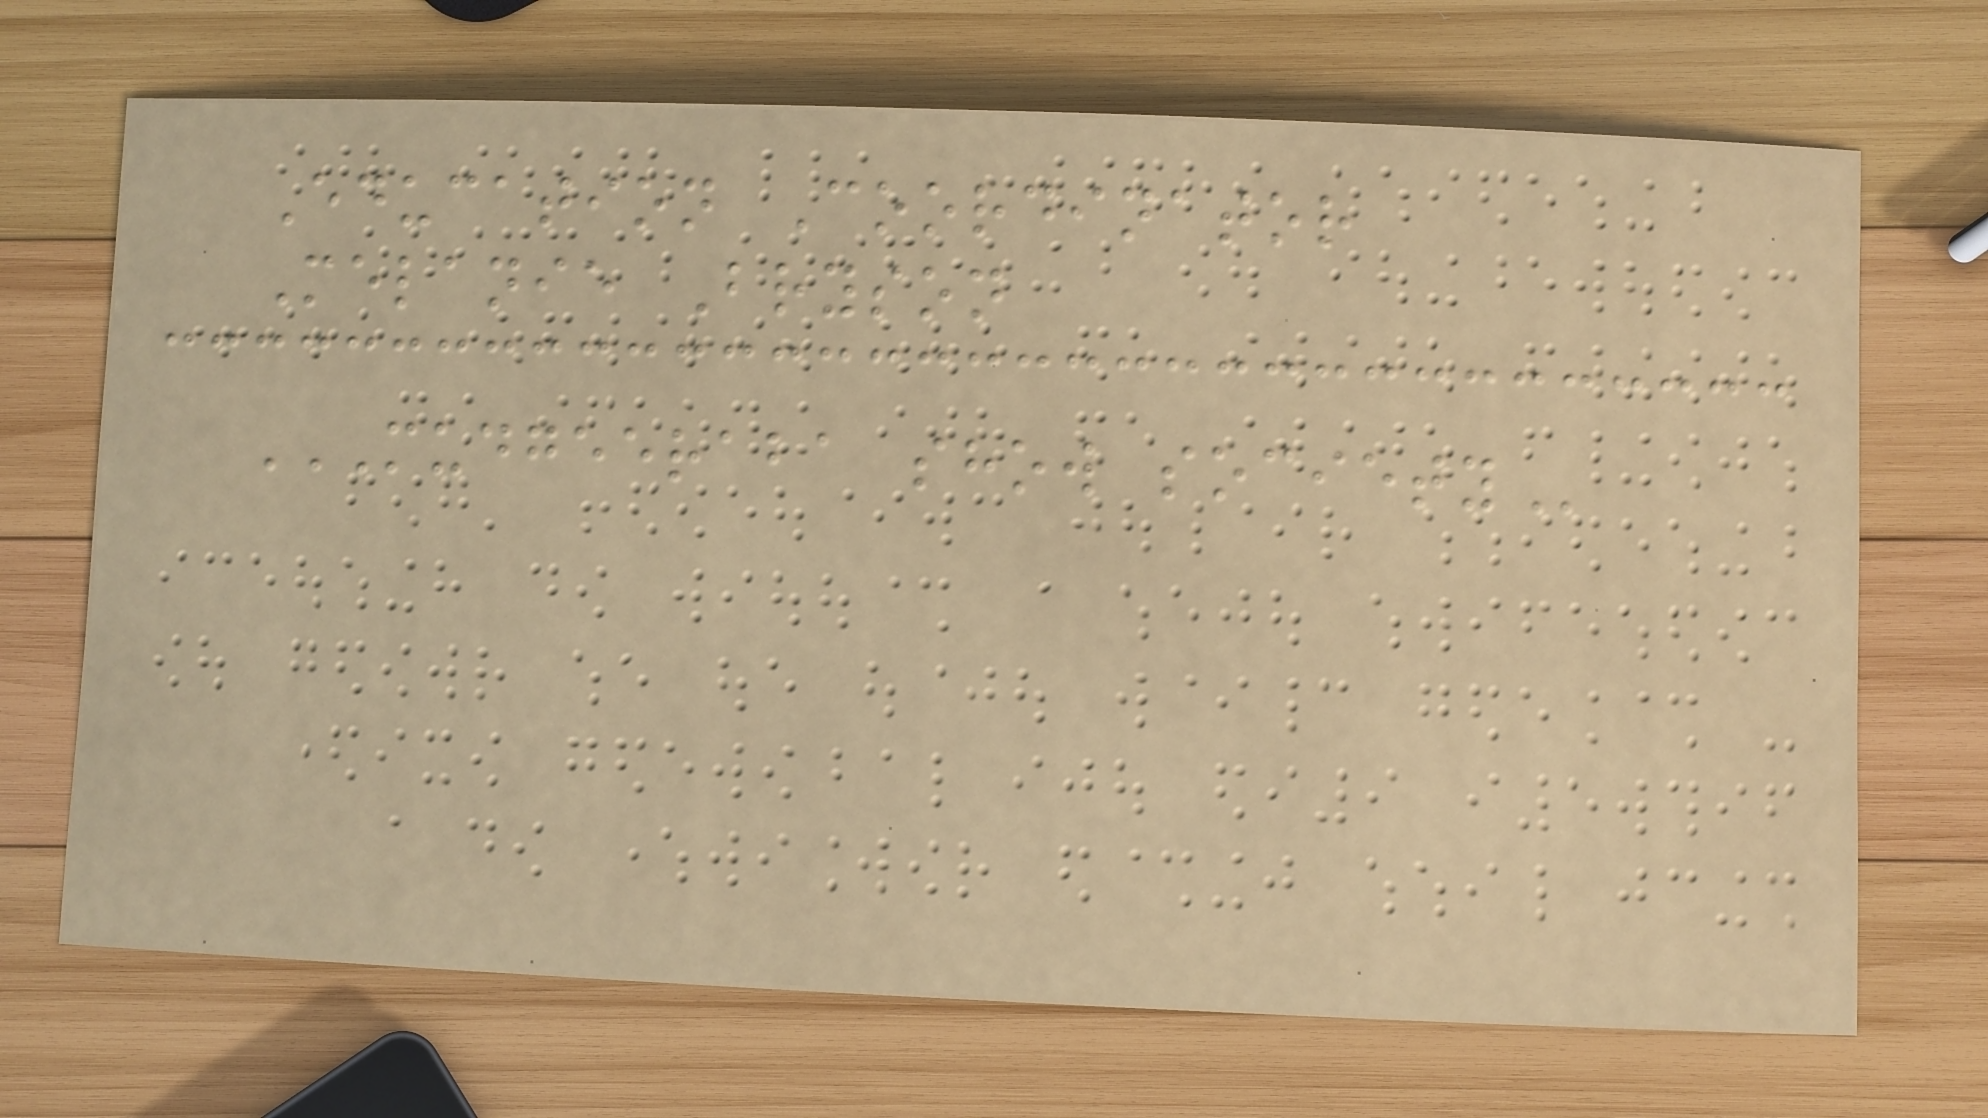Education Coordinator
Melanie Bryson
MUDGEERABA SHOW SOCIETY
